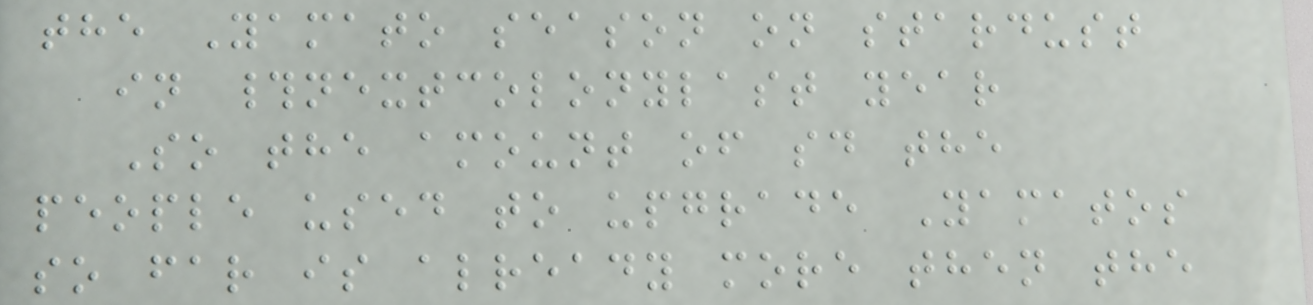the Yamato season on stardust
in #nextcolonylast year
So the amount of sd the
people used to upgrade Yamatos
so far is already more then the
